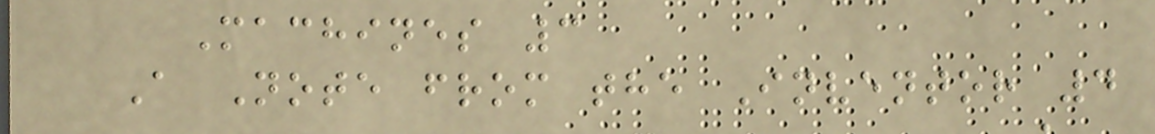Machines 3
A Note from the Inventor 4
